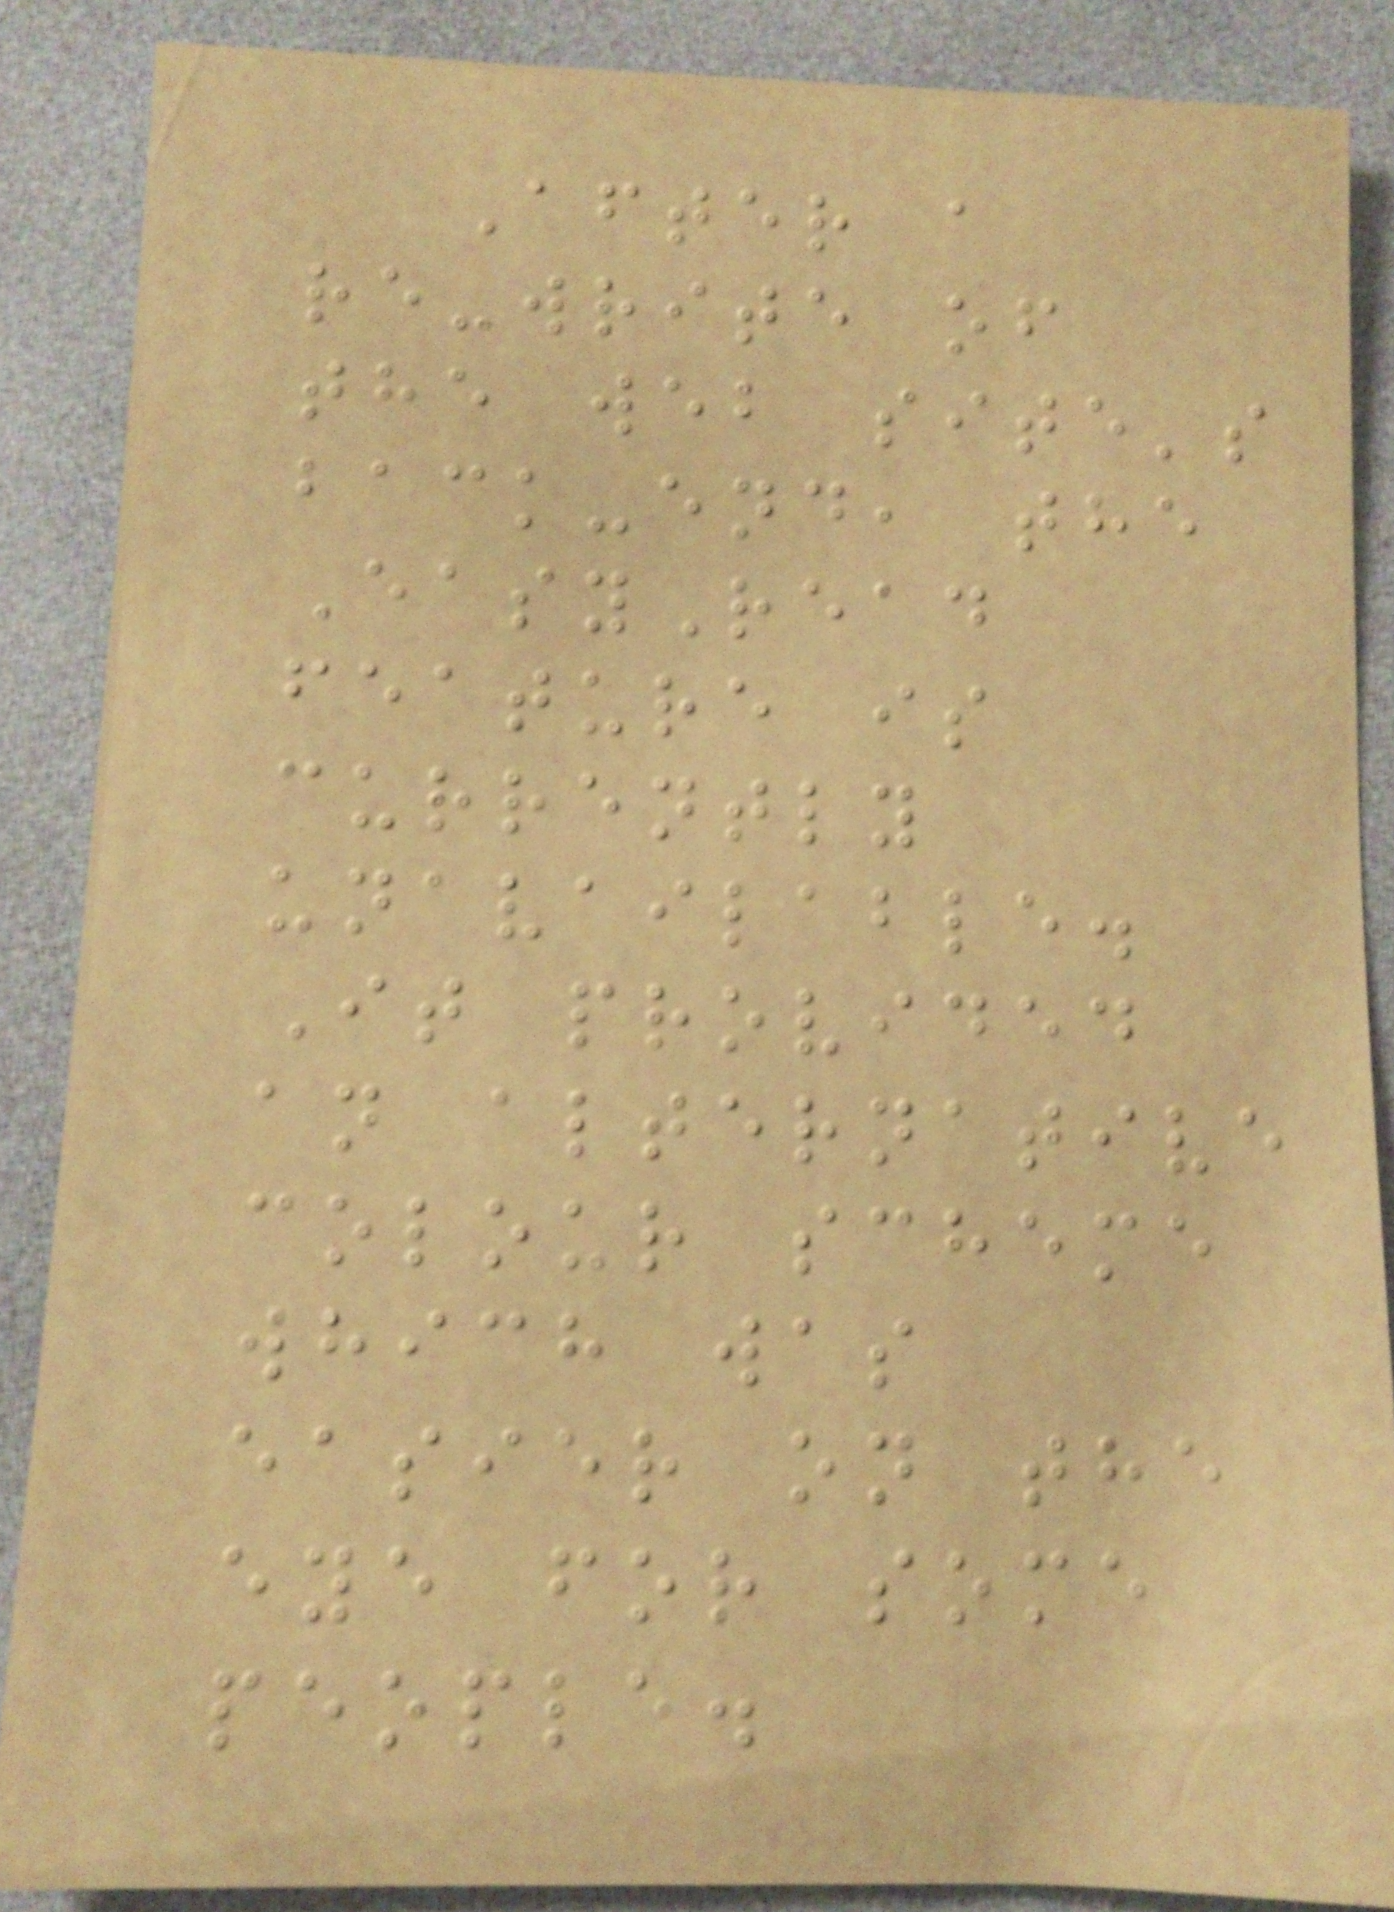After a
re-write of
the web site's
back-end, the
EasyRead
feature is
currently
unavailable.
It provided
an alternative
colour scheme
which was
easier on the
eye for some
people.
